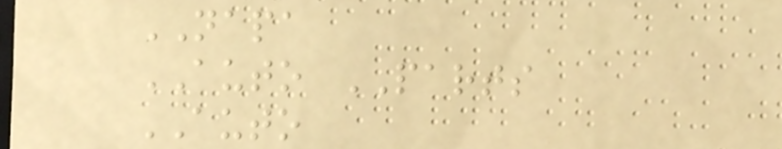NAPA
AUTO PARTS
AUTO
